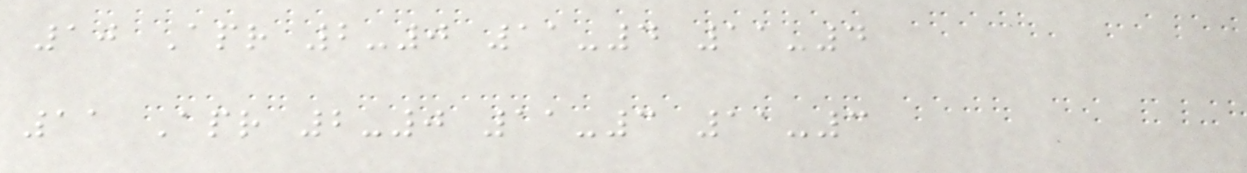10 Apr 2-0 11-4 11-4
11 Apr 2-0 11-3 11-3
